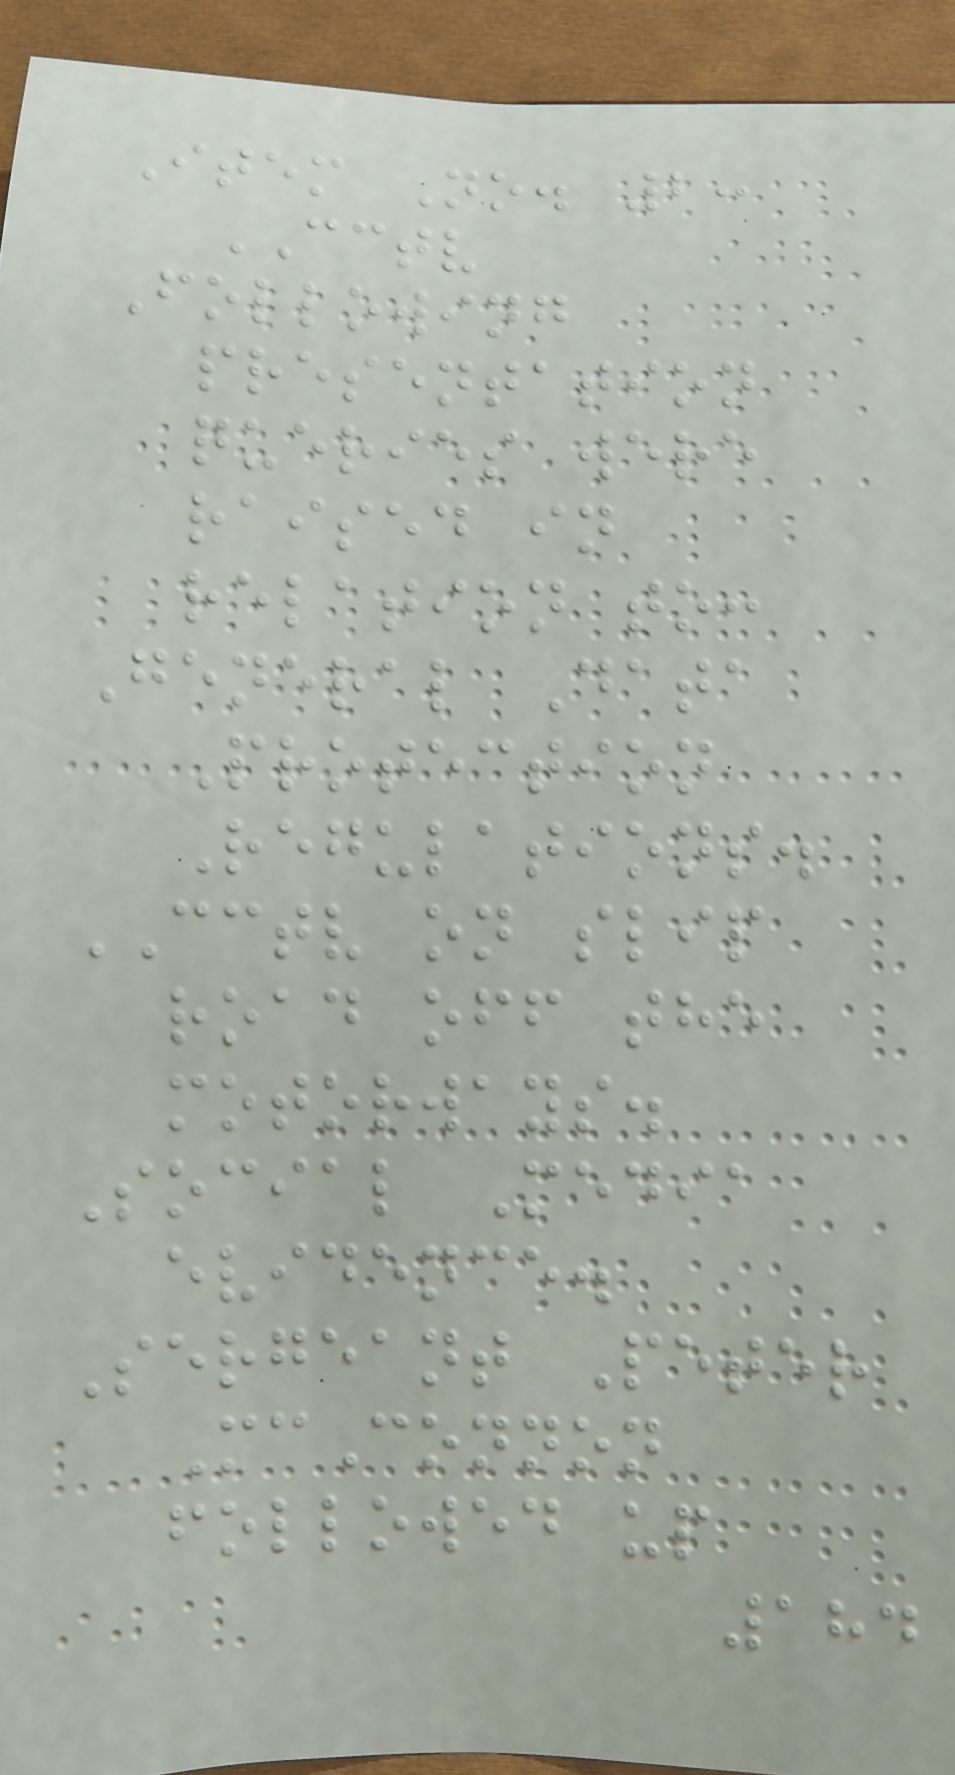Item No. 2:
CCTV
Following
presentation
queries were
raised in
relation to:
General Data
Protection
Regulations.
CCTV on slip
road off the
motorways.
Social Media
evidence.
Sergeant Peter
McConnon
followed up
184
